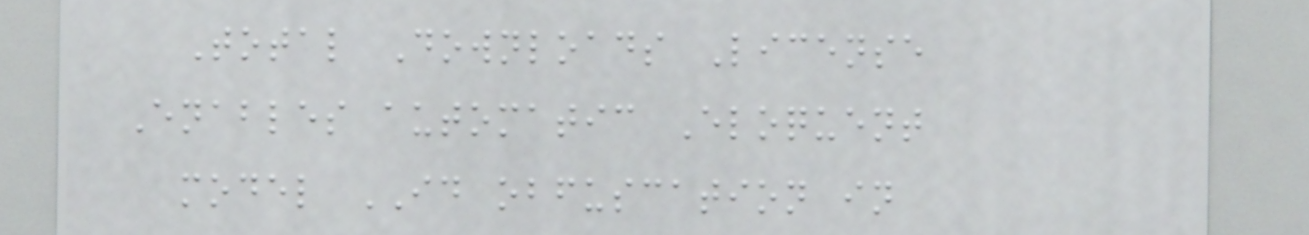Total Downloads License
Enables automatic Eloquent
model ID obfuscation in
